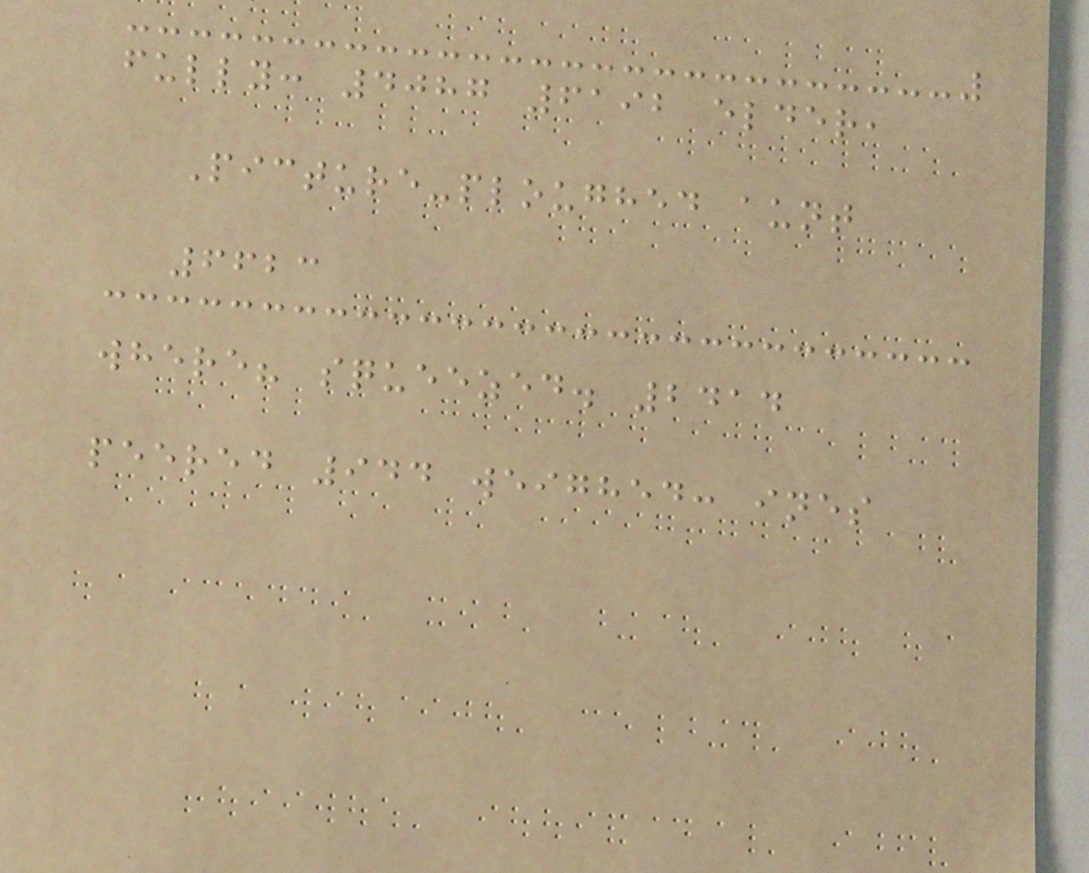fully: 4087 6192 elder,
Picture-ploughed aunt
6623
where? squeezed. 2414
peered 944 weighed: ines
